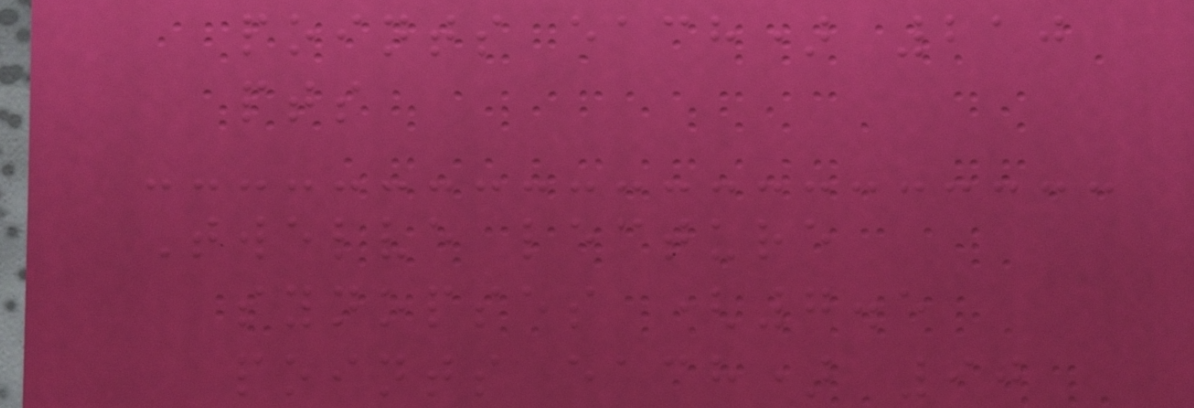points each) 210
pts
Twelve lecture
synopses (7.5
points each) 90
